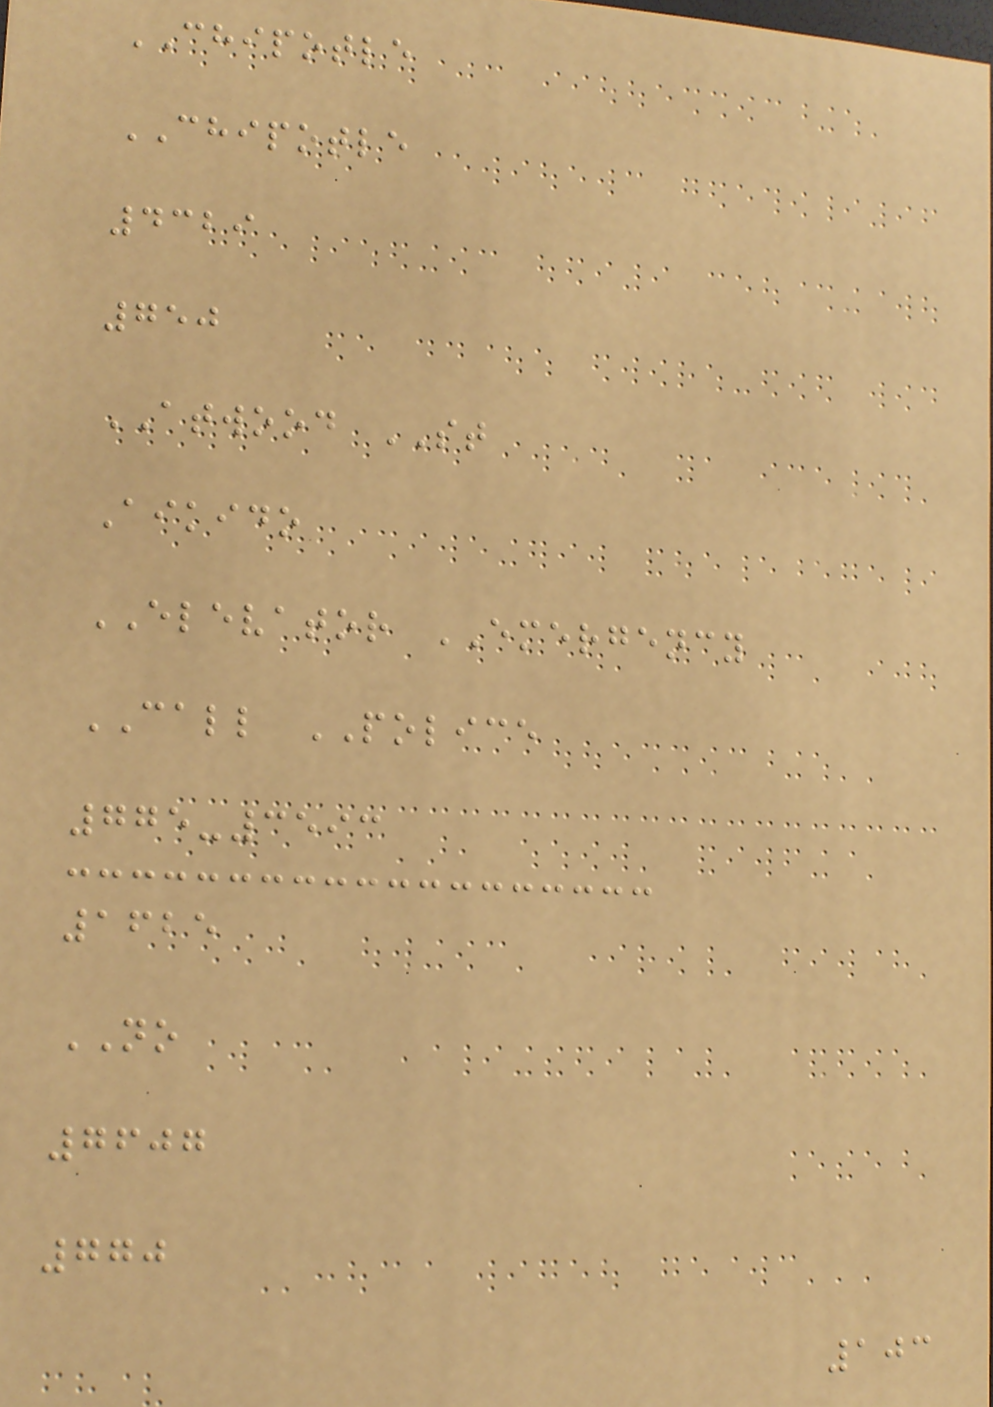CHIPOTLE
CHIPOTLE
4329
750
ATWOOD ST
Aikido
ELEVATOR EMERGENCY
CALL POLICE
775-3593
1625
NO
7607
770
103
